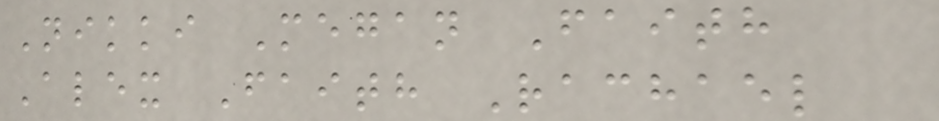Nikki Megan Faith
Alex Faith Rachael
